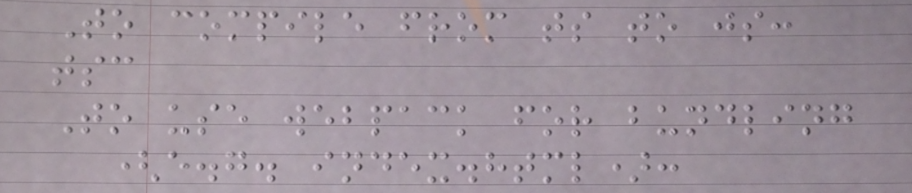To compile from ts to js:
tsc
To use webpack for bundling
(e.g. index.html):
